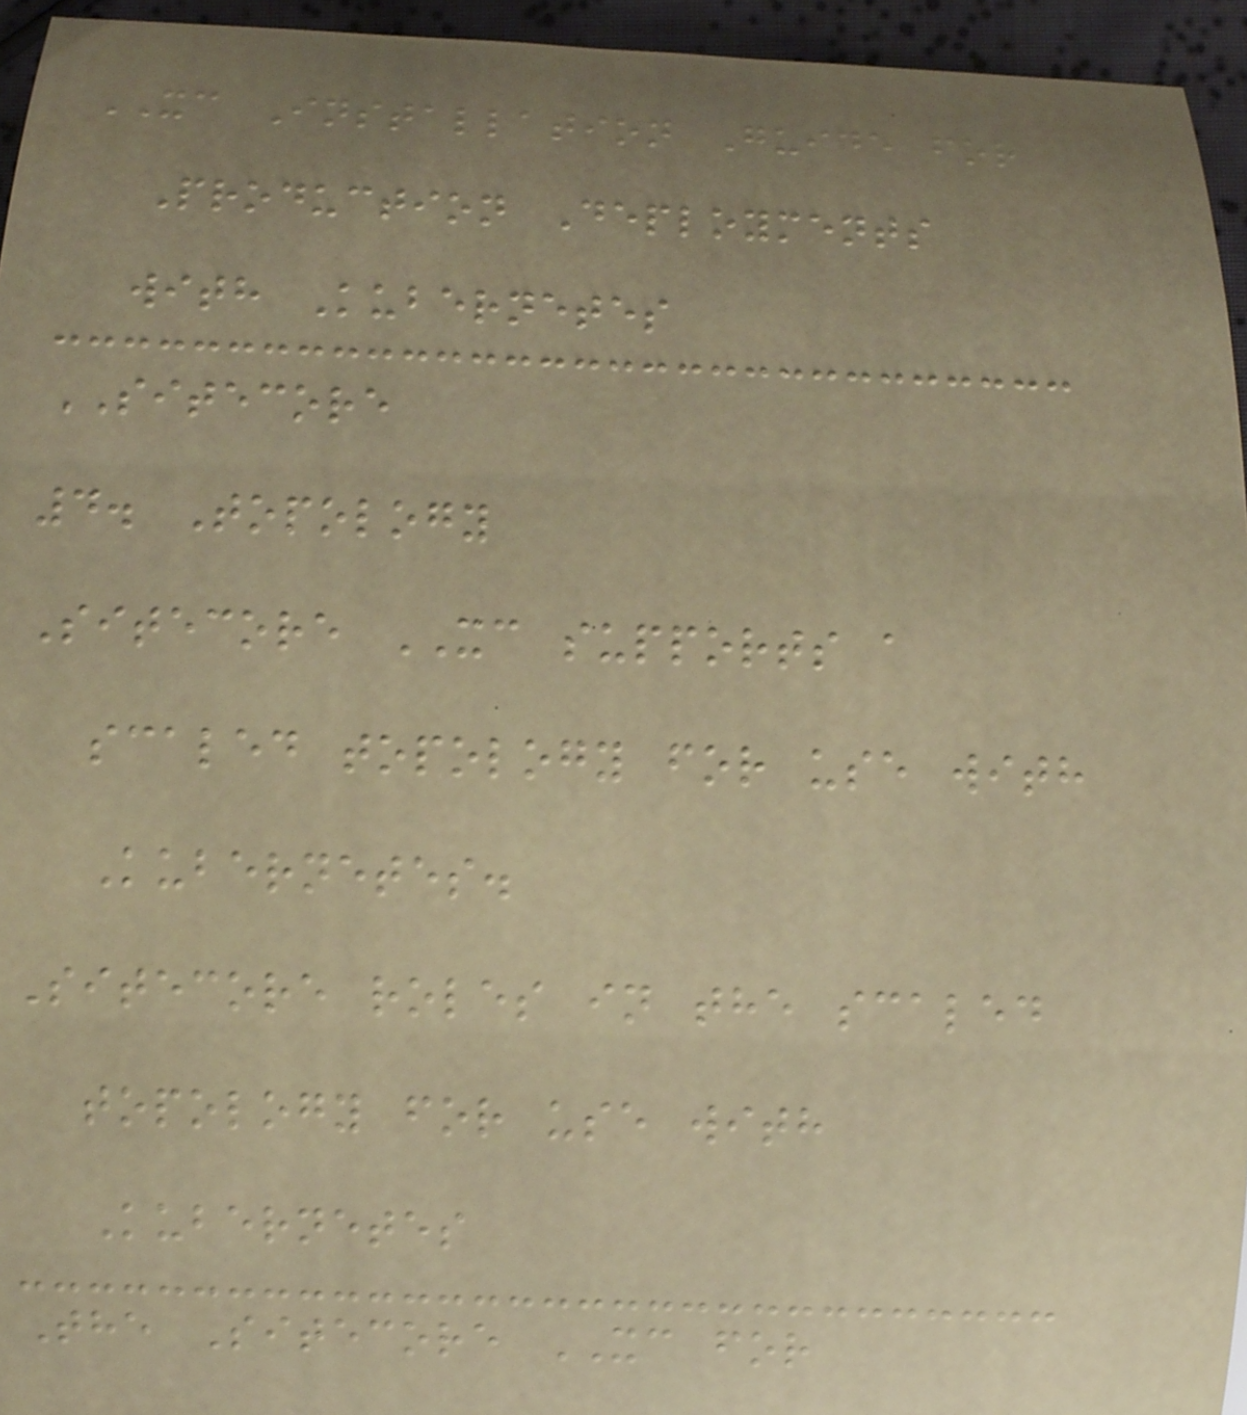XC Installation Guide for
Production Deployments
with Kubernetes
SITECORE
4. Topology
Sitecore XC supports a
scaled topology for use with
Kubernetes.
Sitecore roles in the scaled
topology for use with
Kubernetes
The Sitecore XC for
